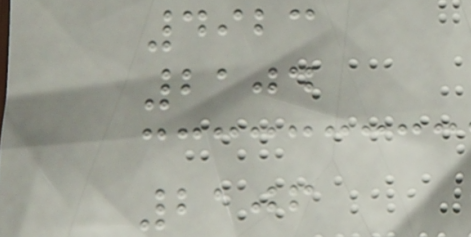4923
2104
2106
